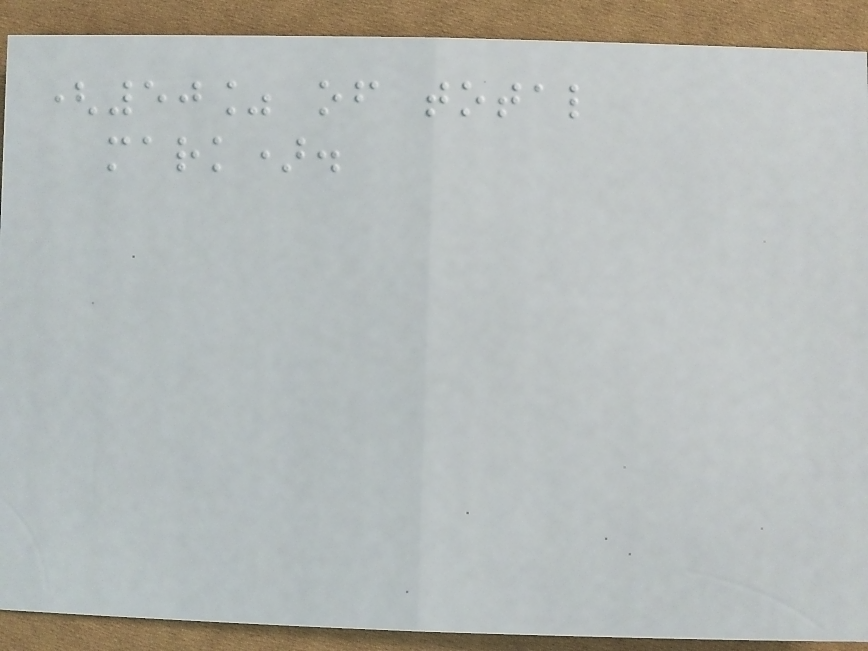(50% of total
mark).
